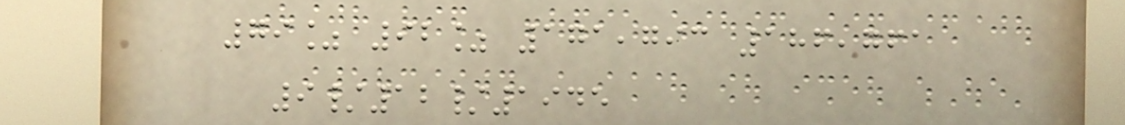79% 92% 171,793 186,761
9/12/1945
